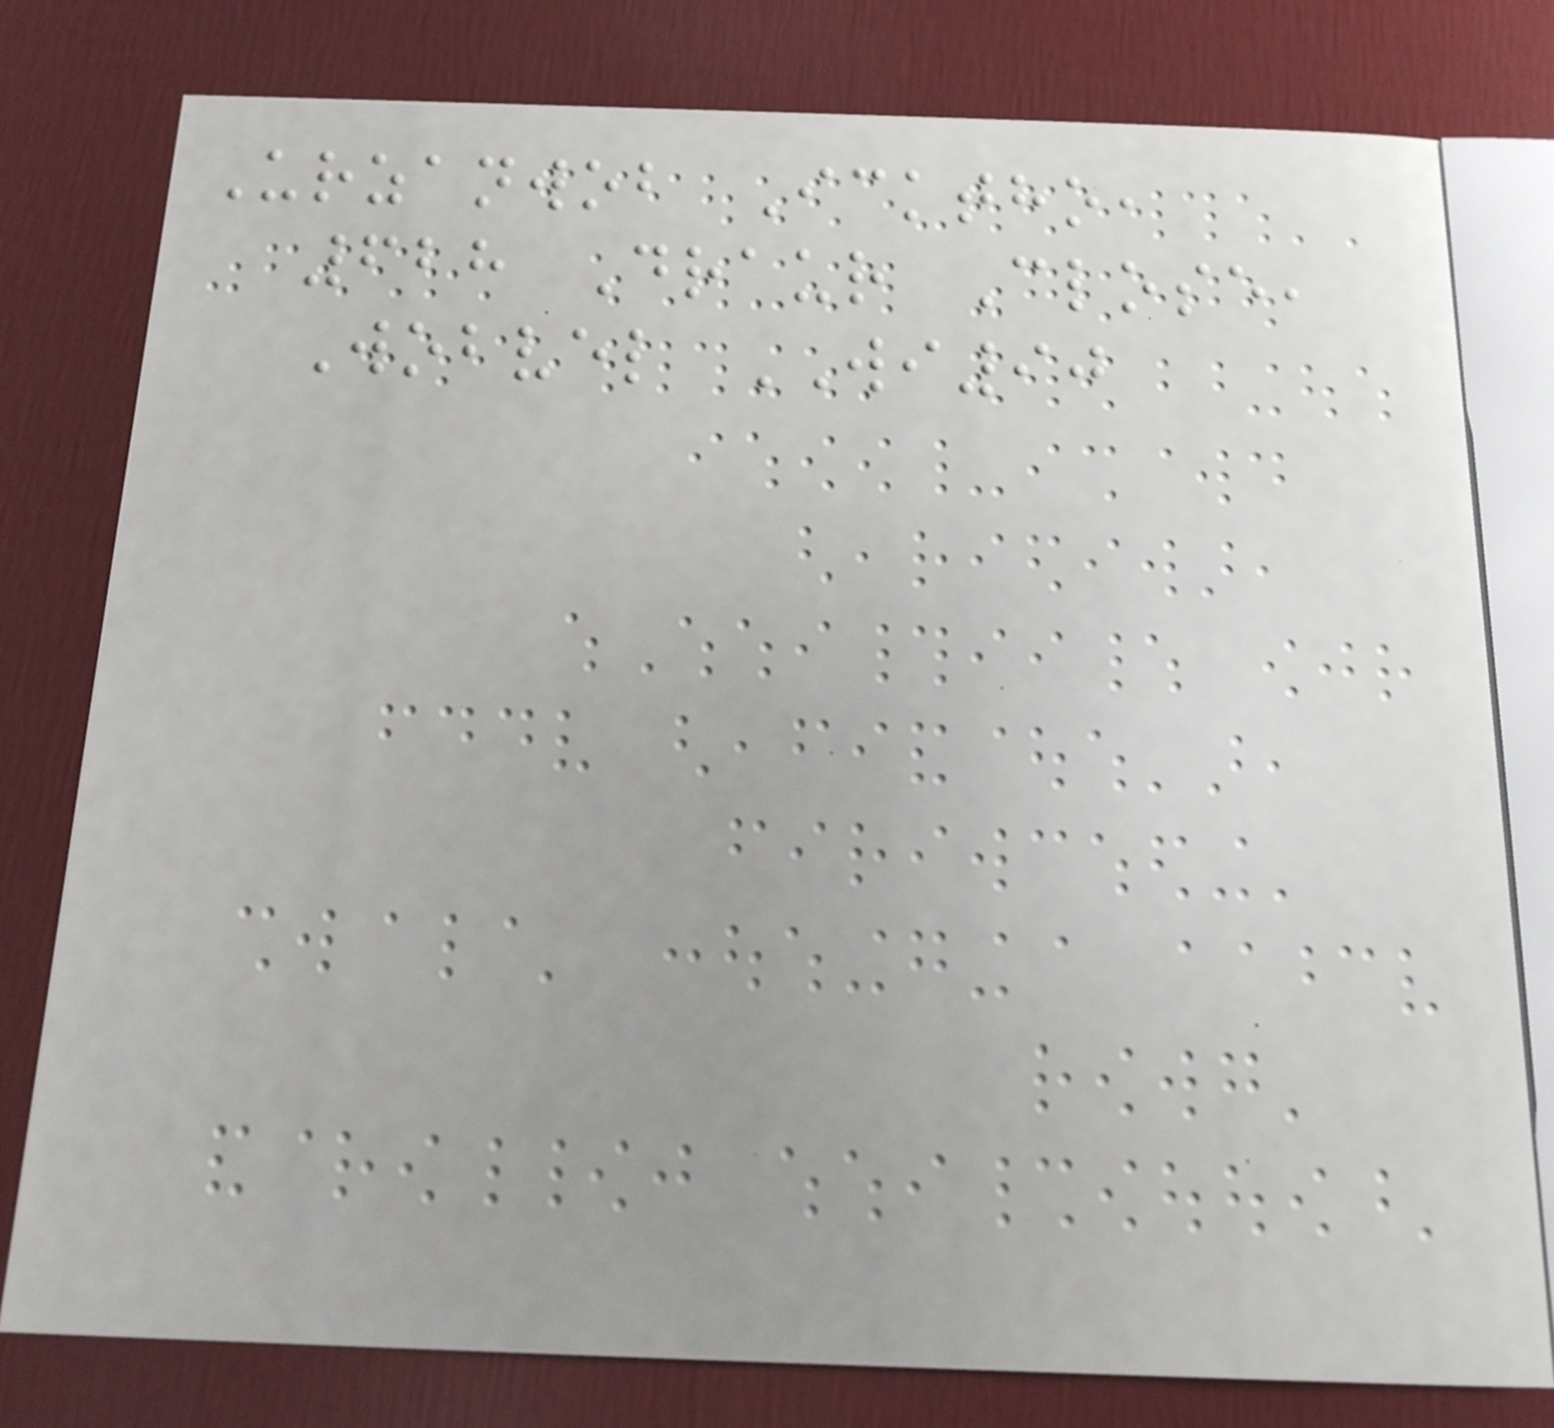Urzanwob Icktho,
628 Draur Close,
Wobvel WI90
